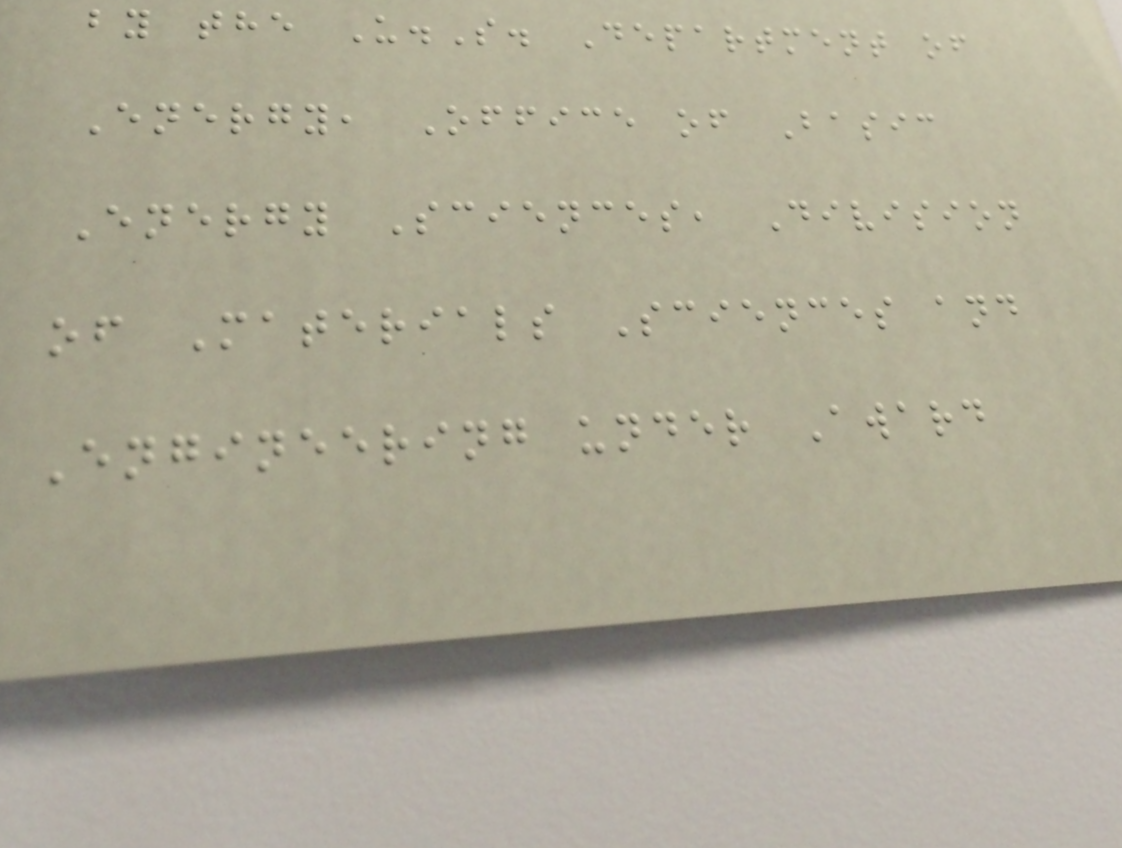by the U.S. Department of
Energy, Office of Basic
Energy Sciences, Division
of Materials Sciences and
Engineering under Award
